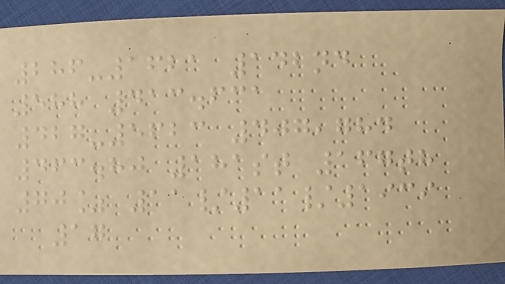286-1621 142nd
588 413.631
427-5623 407,784
463.80 181st 167th
70% 11/11/1939
17
